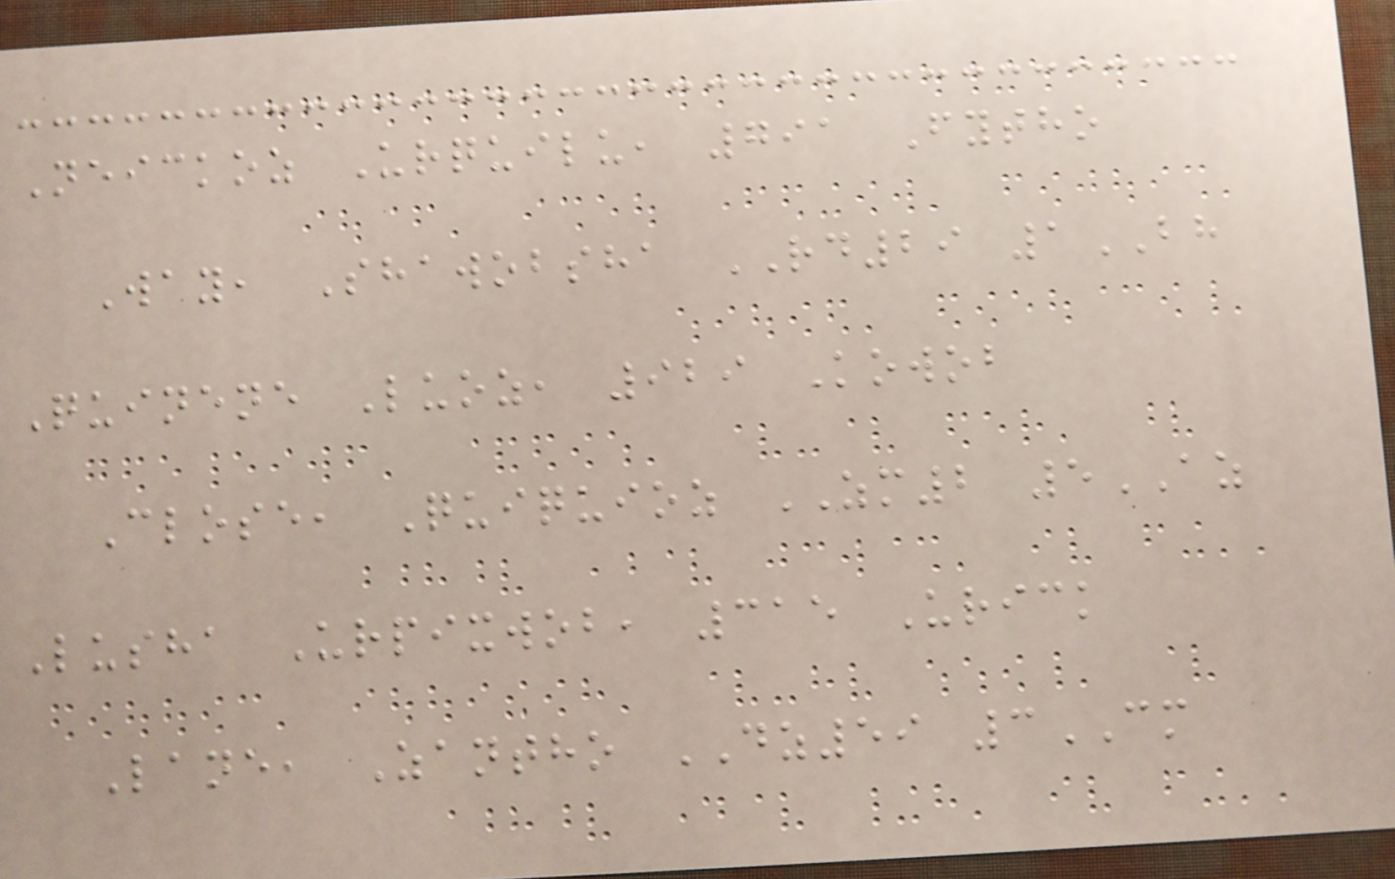Neickoz Urquilu, 791 Fytho
Way, Shawobsha RD29 1BH
Quinene Luoz, 929 Kowob
Close, Quiquioz ZM2 5AZ
Lusha Urpixwob, 315 Urick
Lane, Zantho DZ59 3CM
